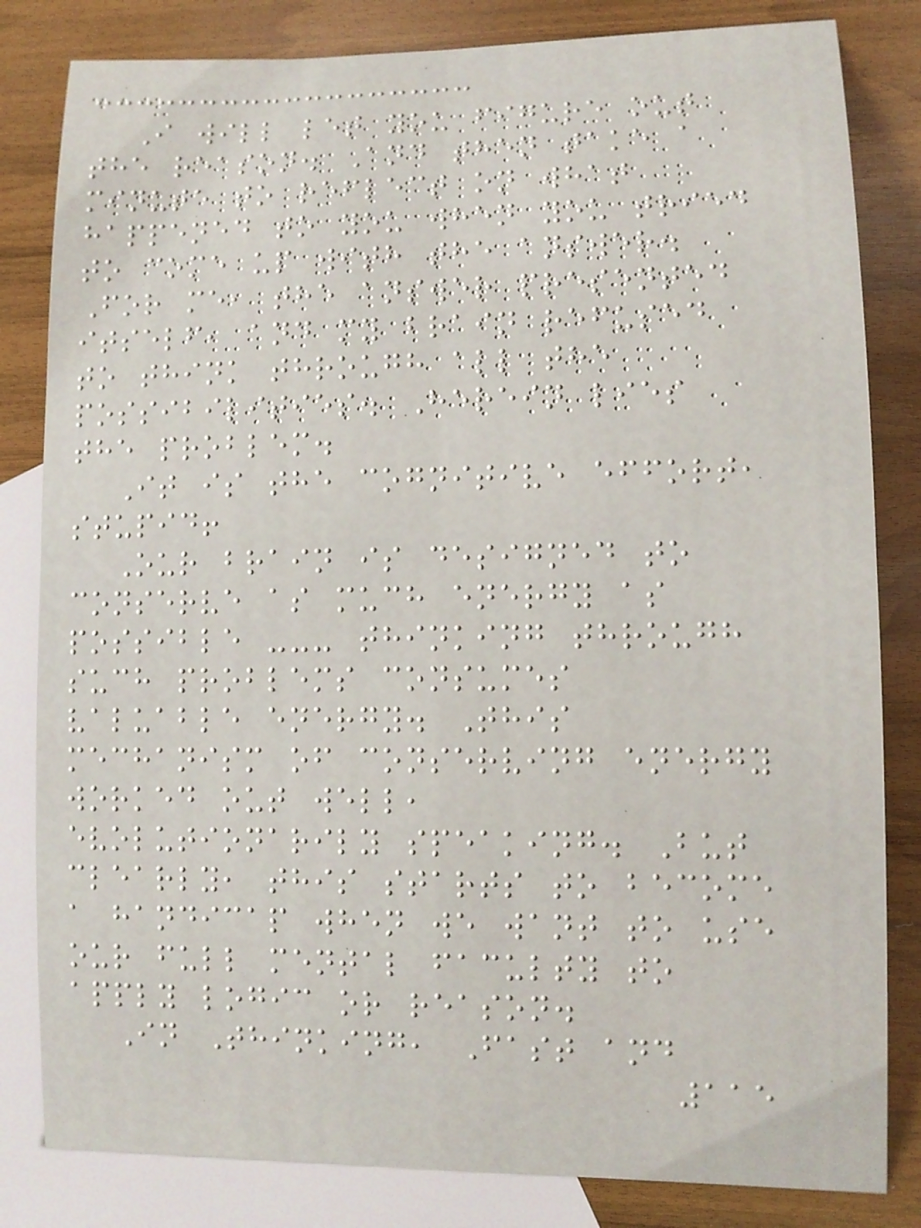I will let you figure out
the reason. And then take a
minute to reflect on what
happened to you when you tried
to come up with the answer.
For me, the answer presented
itself, and my brain refused
to think through all the
possibilities. Herein lies
the problem.
It is the cognitive effort,
stupid!
Our brain is designed to
conserve as much energy as
possible --- thinking through
such problems consumes
valuable energy. This
mechanism of conserving energy
worked out well,
evolutionarily speaking. But
clearly, this starts to become
a handicap when we want to use
our full mental faculty to
apply logic or reason.
In Thinking, Fast and
115
